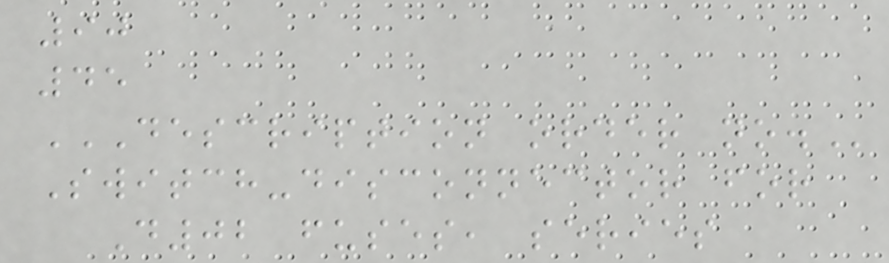90
45
DESCRIPTION ORDER NO.
Switch-disconnector for
D02 fuses, series
